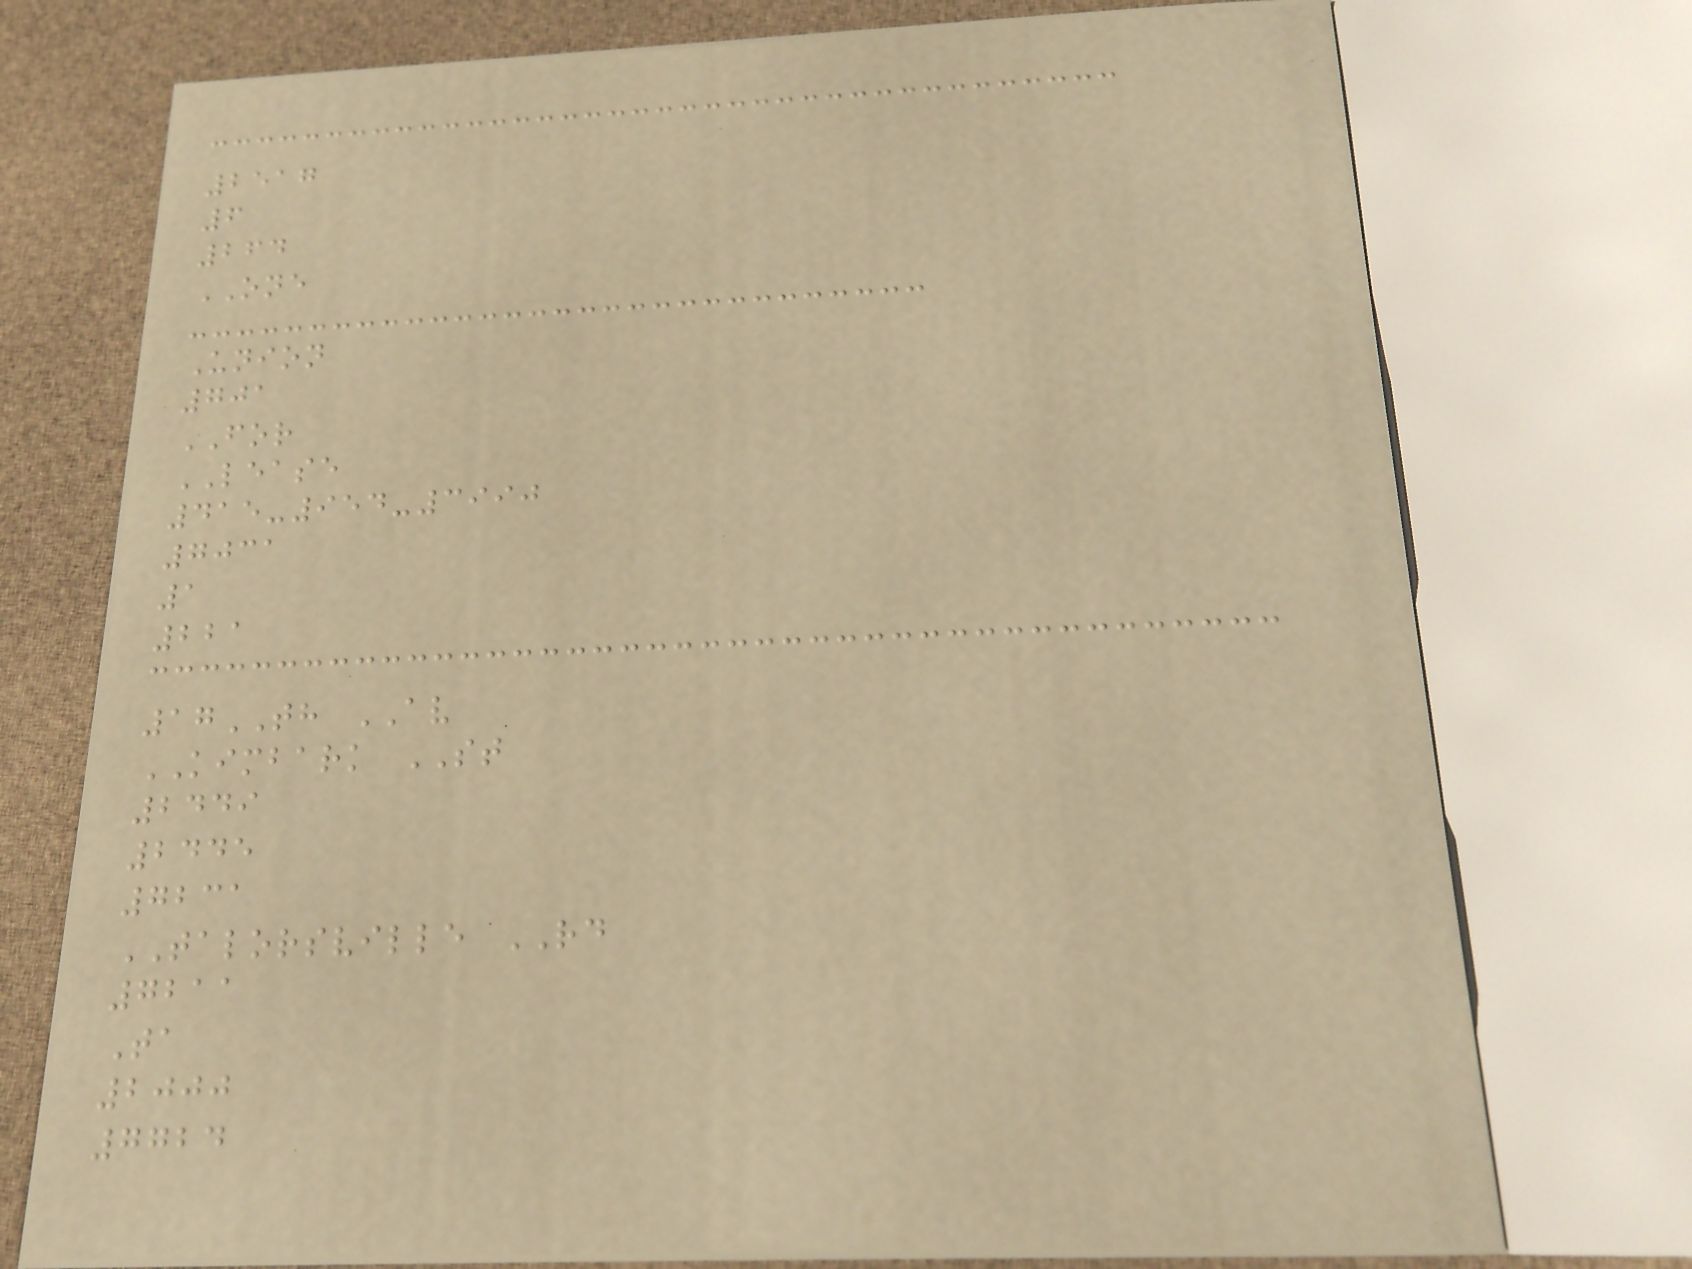2517
6
264
ONE
Union
701
FOR
LEASE
415-954-3990
7031
1
221
17TH AV
KIMBARK ST
2449
2445
7231
TALORSVILLE RD
7211
Ta
2000
7724
